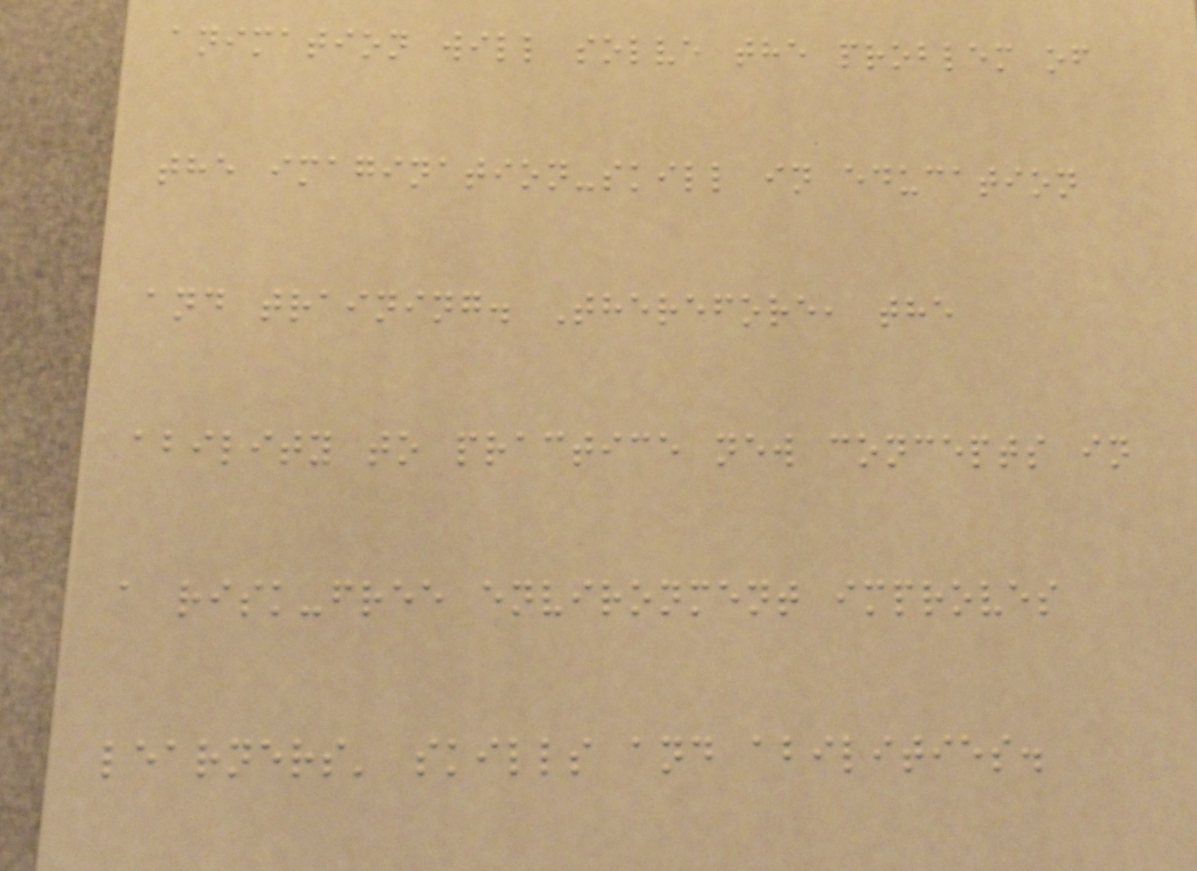animation will solve the problem of
the imagination-skill in education
and training. Therefore, the
ability to practice new concepts in
a risk-free environment improves
learners' skills and abilities.
